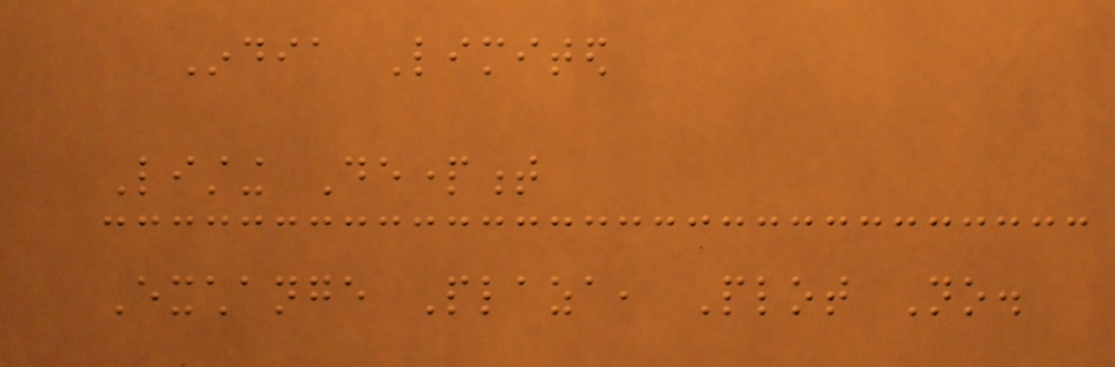India Limited
Listing Department
Exchange Plaza, Plot No.
